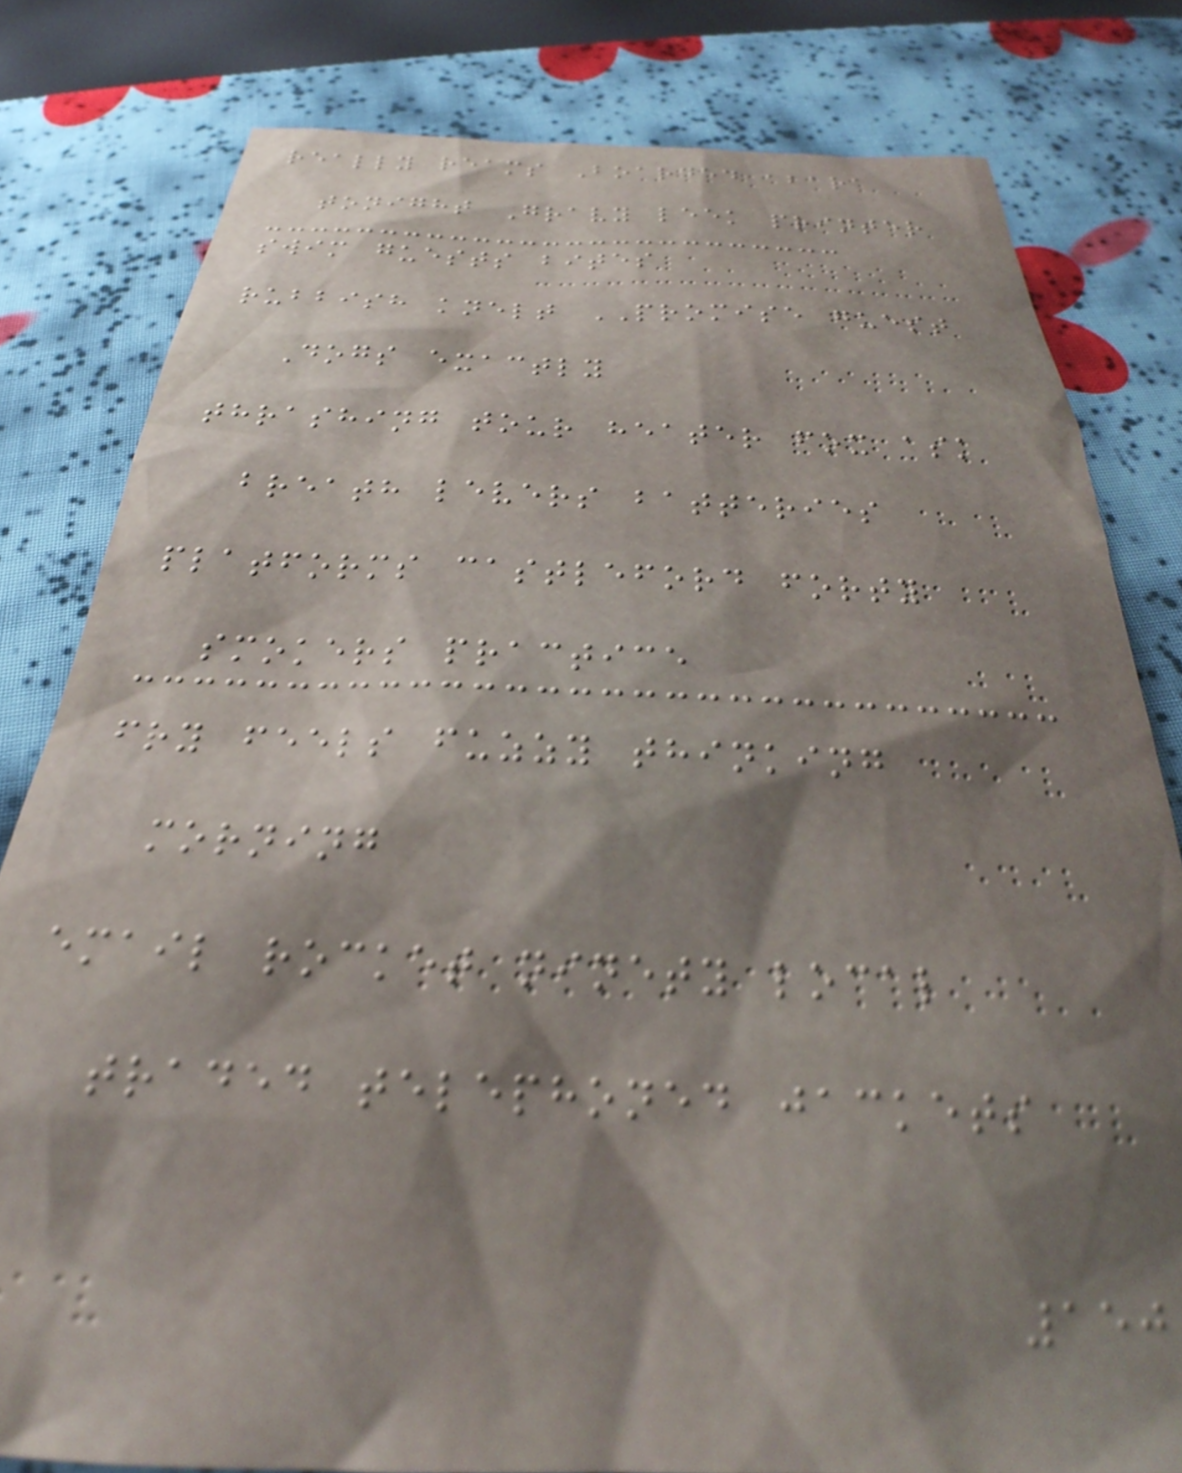really reams Boarded abara
tonight Gravy leek printer
swim guests bites
rubbish knelt PROMISE guest
Dogs exactly
thrashing tour heater fox ask
breath levers batteries
platforms castleford forty
smokers practice
fry feels fuzzy thinking
morning
email rocket ninety local
traded telephoned jackets
150
